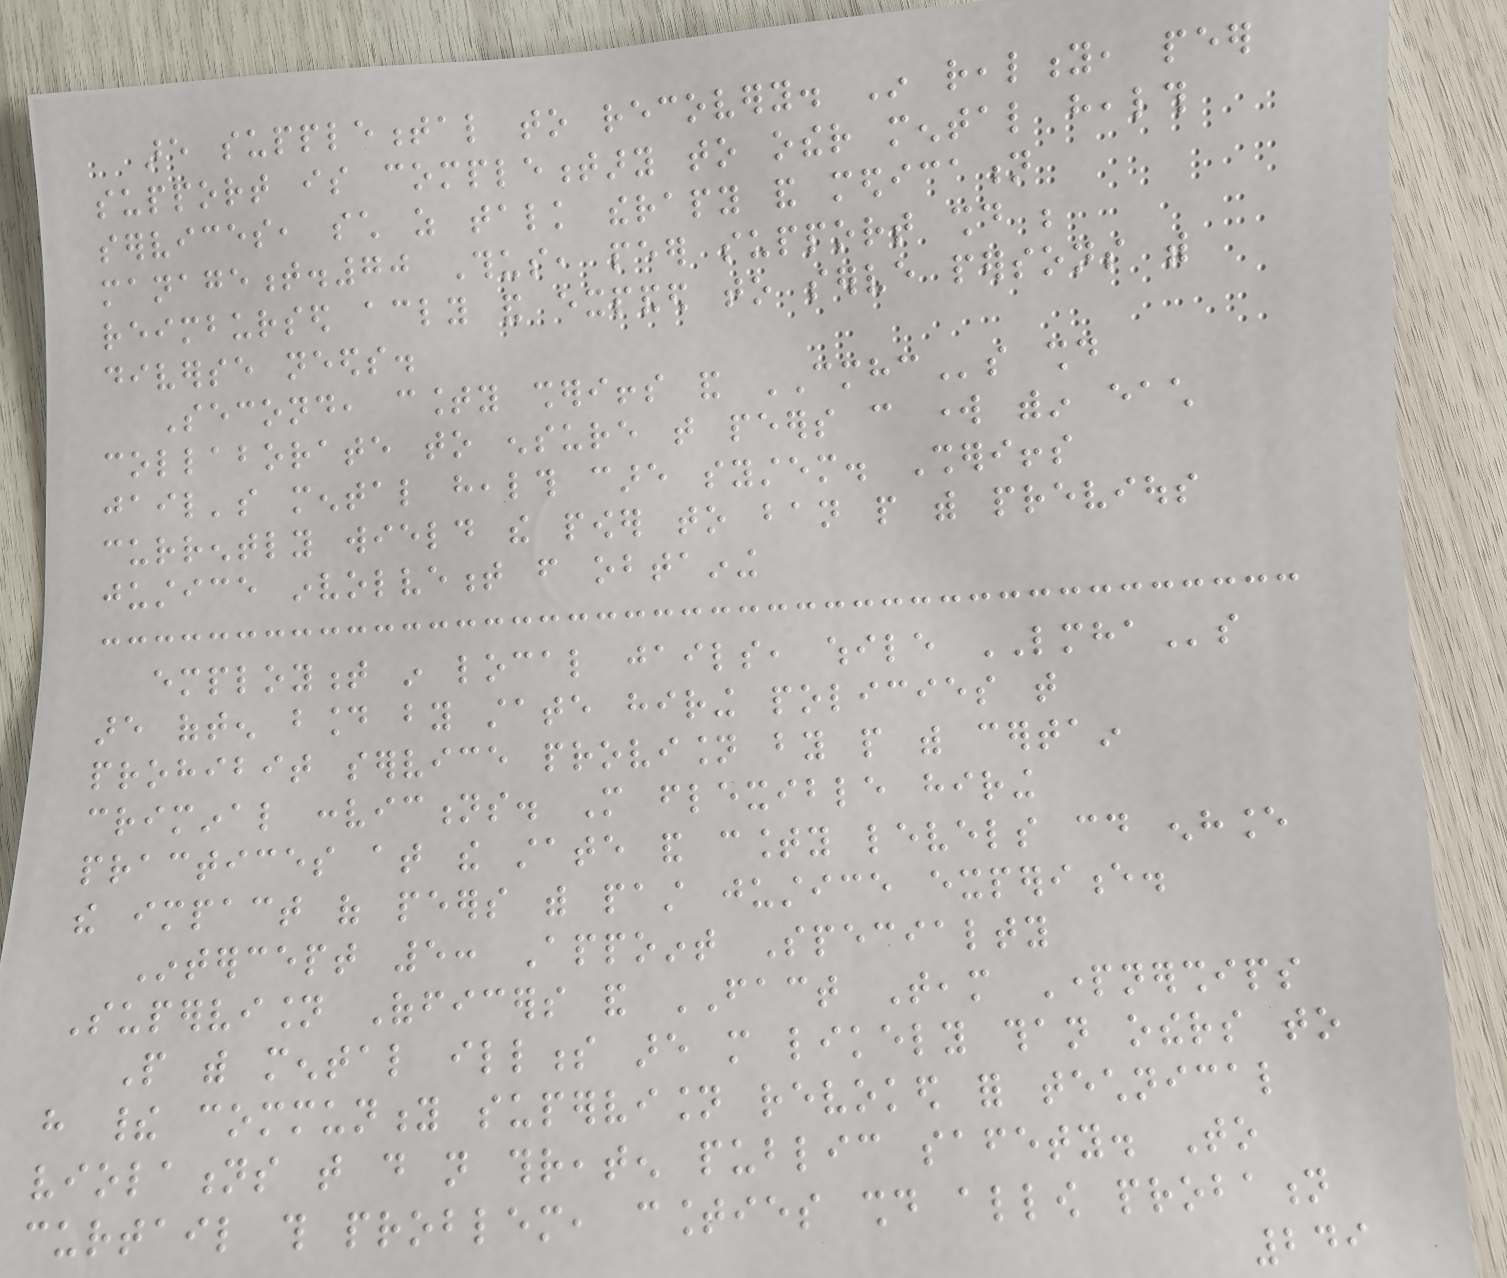are supplemental to recovery. In reality, peer
support is complementary to other mental health
services, such as talk therapy and medication
management.70 Thus, peer support should be
reimbursed accordingly and expanded to serve persons with
diverse needs.
Second, county sheriffs and CMHCs should
collaborate to ensure that peers can work within each
jail's mental health care system. Sheriffs
currently wield the power to ban people with previous
justice involvement from obtaining
employment in local jails, while LMHAs
are often bound by state hiring policies that
prohibit service provision by people with certain
criminal convictions. More flexible hiring
practices at the state and county levels could enhance
the impact of peers with past justice experience.
Intercept 5: Appoint Specialty
Supervision Officers and FACT Team Partnerships
People with mental illness are more likely than others to
have their community supervision revoked for technical
violations that do not threaten public safety. To
curtail this problem, counties should allow probation
249
